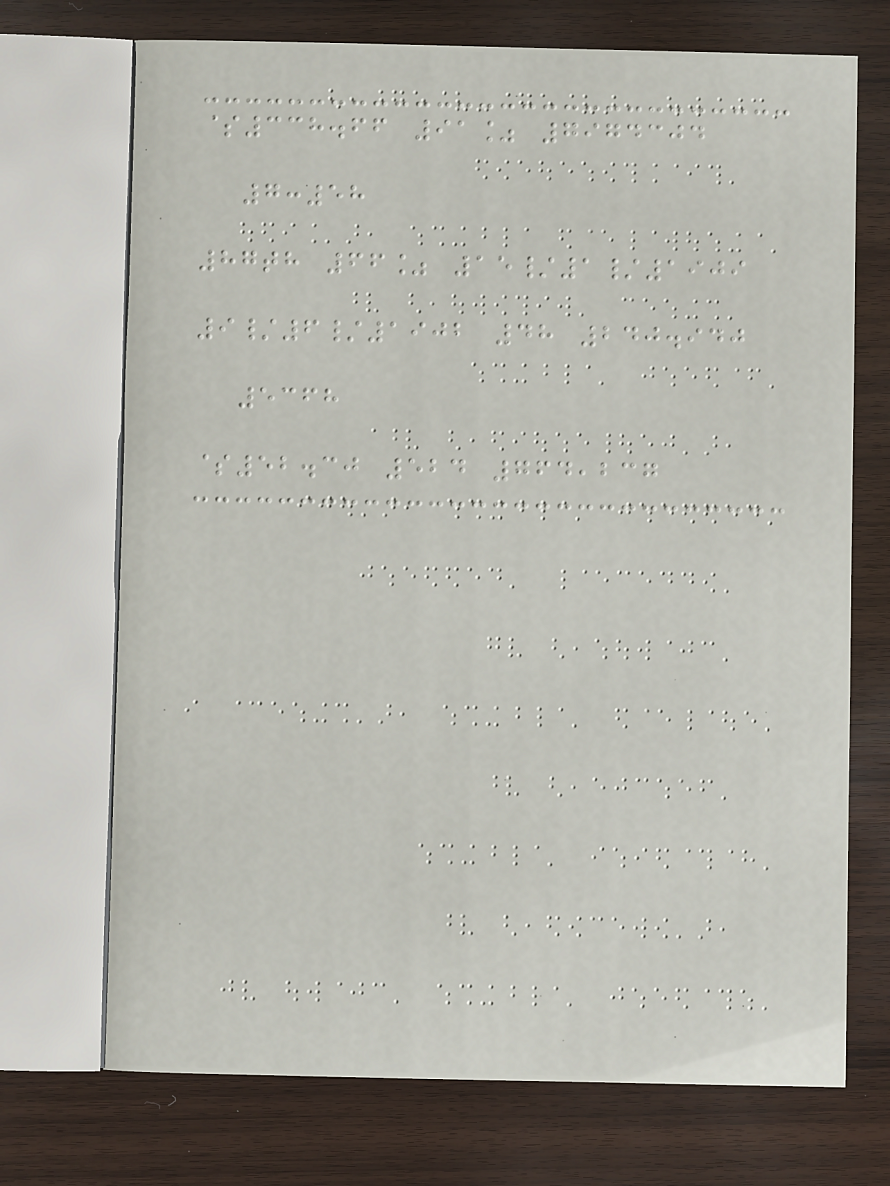$338.66 91% 7974304
7:58
87th 66% 15/1/1909
9/6/1902 48 240.940
5368
$52.30 524 764,237
